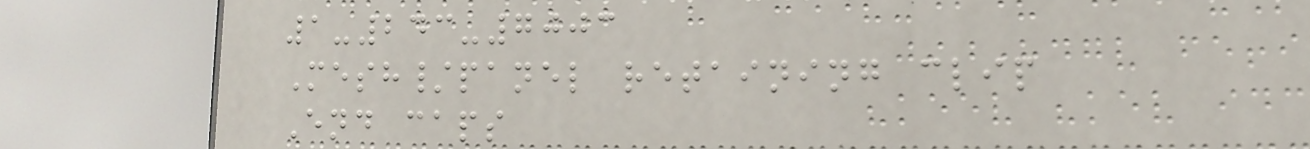1-243-7003
Mesh/panel retaining clip
End caps
